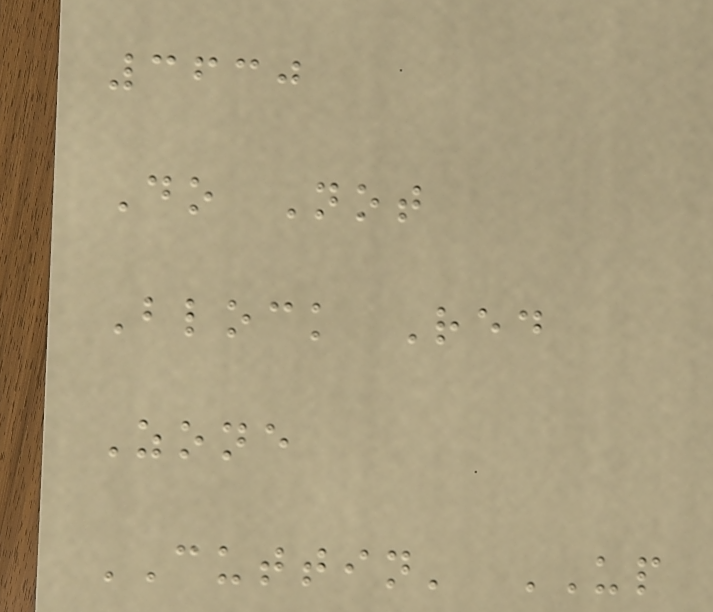3630
Do Not
Block Red
Zone
CUTTIN' UP
